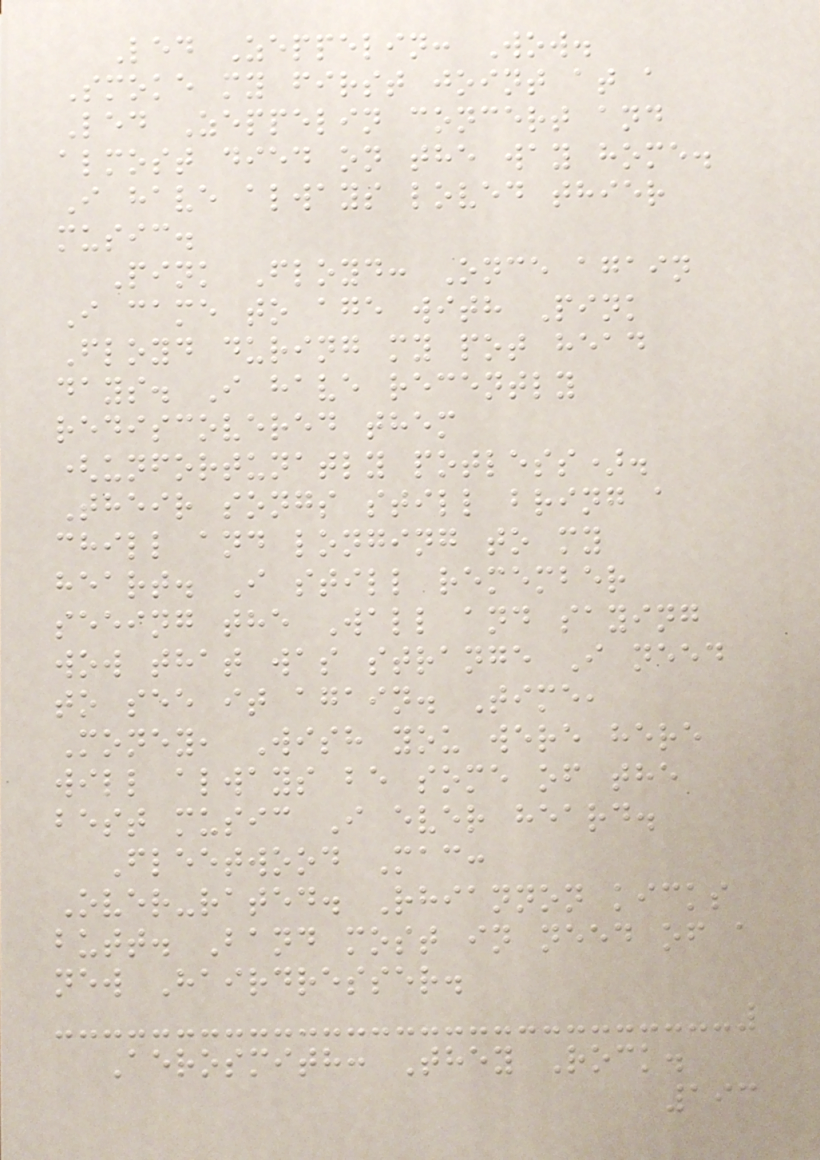Led Zeppelin: Wow.
Smoke my first joint at a
Led Zeppelin concert and
almost died on the way home.
I have always loved thier
music.
Pink Floyd: Once again
I came to age with Pink
Floyd during my pot head
days. I have recently
rediscovered them
(unfortunatly potless).
Their songs still bring a
chill and longing to my
heart. I still remember
seeing the Wall and saying
wow that was strange I need
to see it again. Time,
Money, Wish you were here
will always be some of the
best music I ever heard.
Fleetwood Mac:
Over-rated. Rhiannon kicks
butt. Band most in need of a
new Hairdresser.
Aerosmith: They Rock.
193
